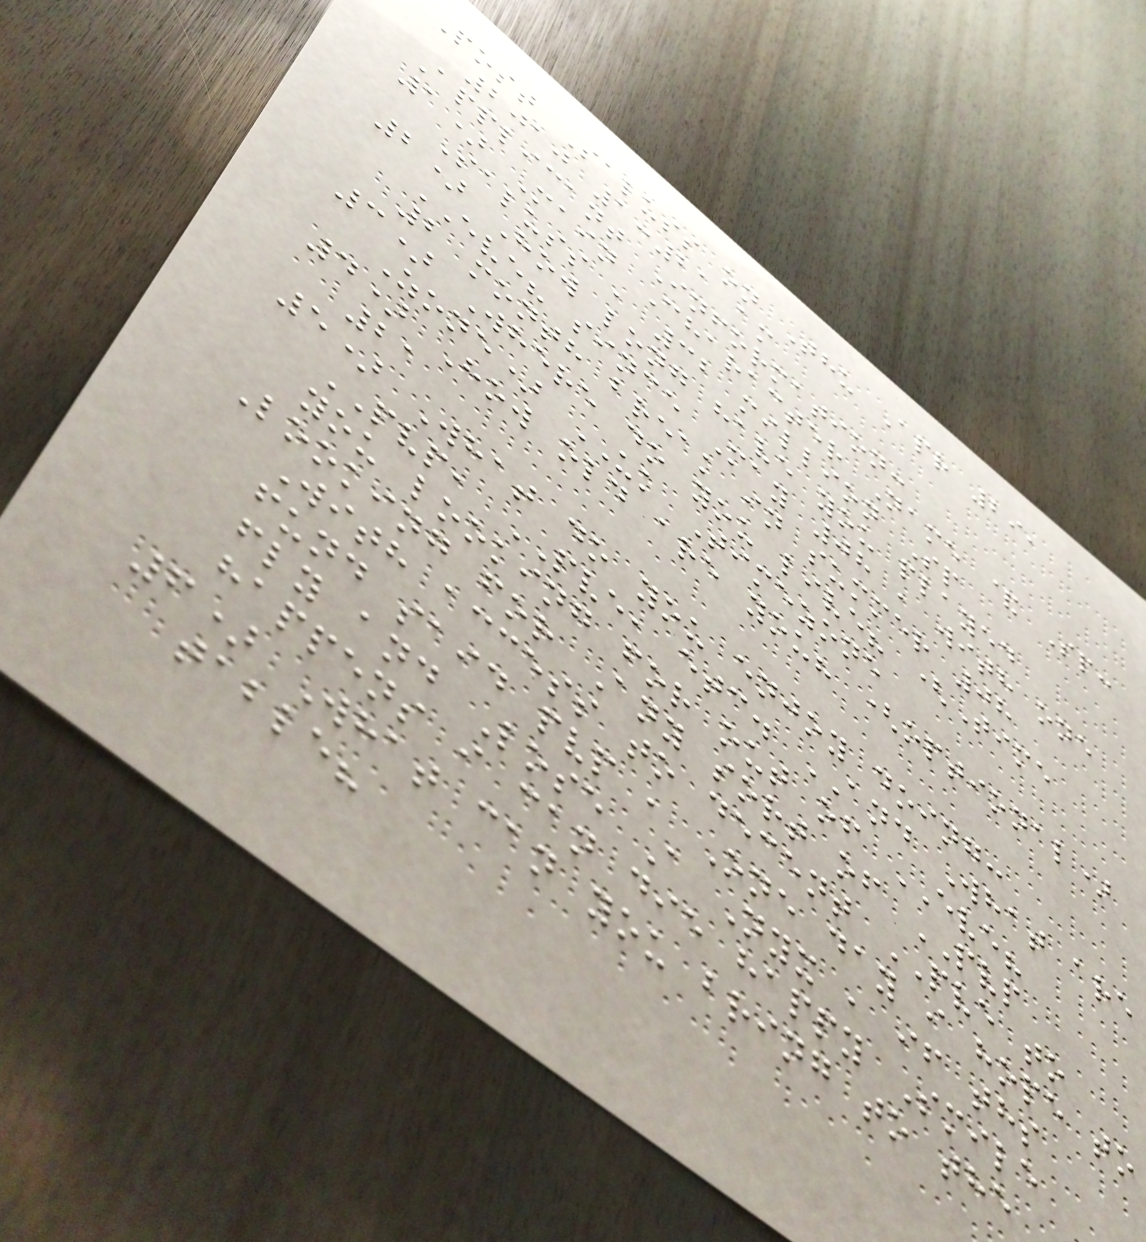Post Saluss on Thu Apr 29,
2010 1:21 am
Applicant Information:
1) Main Character Name & Sp:
Saluss , 32 million Sp
2) How long have you played
EVE? since May 08 , with one
2 month break in summer 08
3) Where do you live? (Time
Zone) UK Timezone
4) How old are you? (optional)
21
5) What do you enjoy doing:
PVP, PVE, etc. AND What are
you looking for out of EVE?
Looking for Any sort of PVP
With access to decent PVE to
fund said pvp , One day i hope to
fly and Lose A Nyx , if ths
happens i can die happy Smile
6) What can you bring to the
table?
